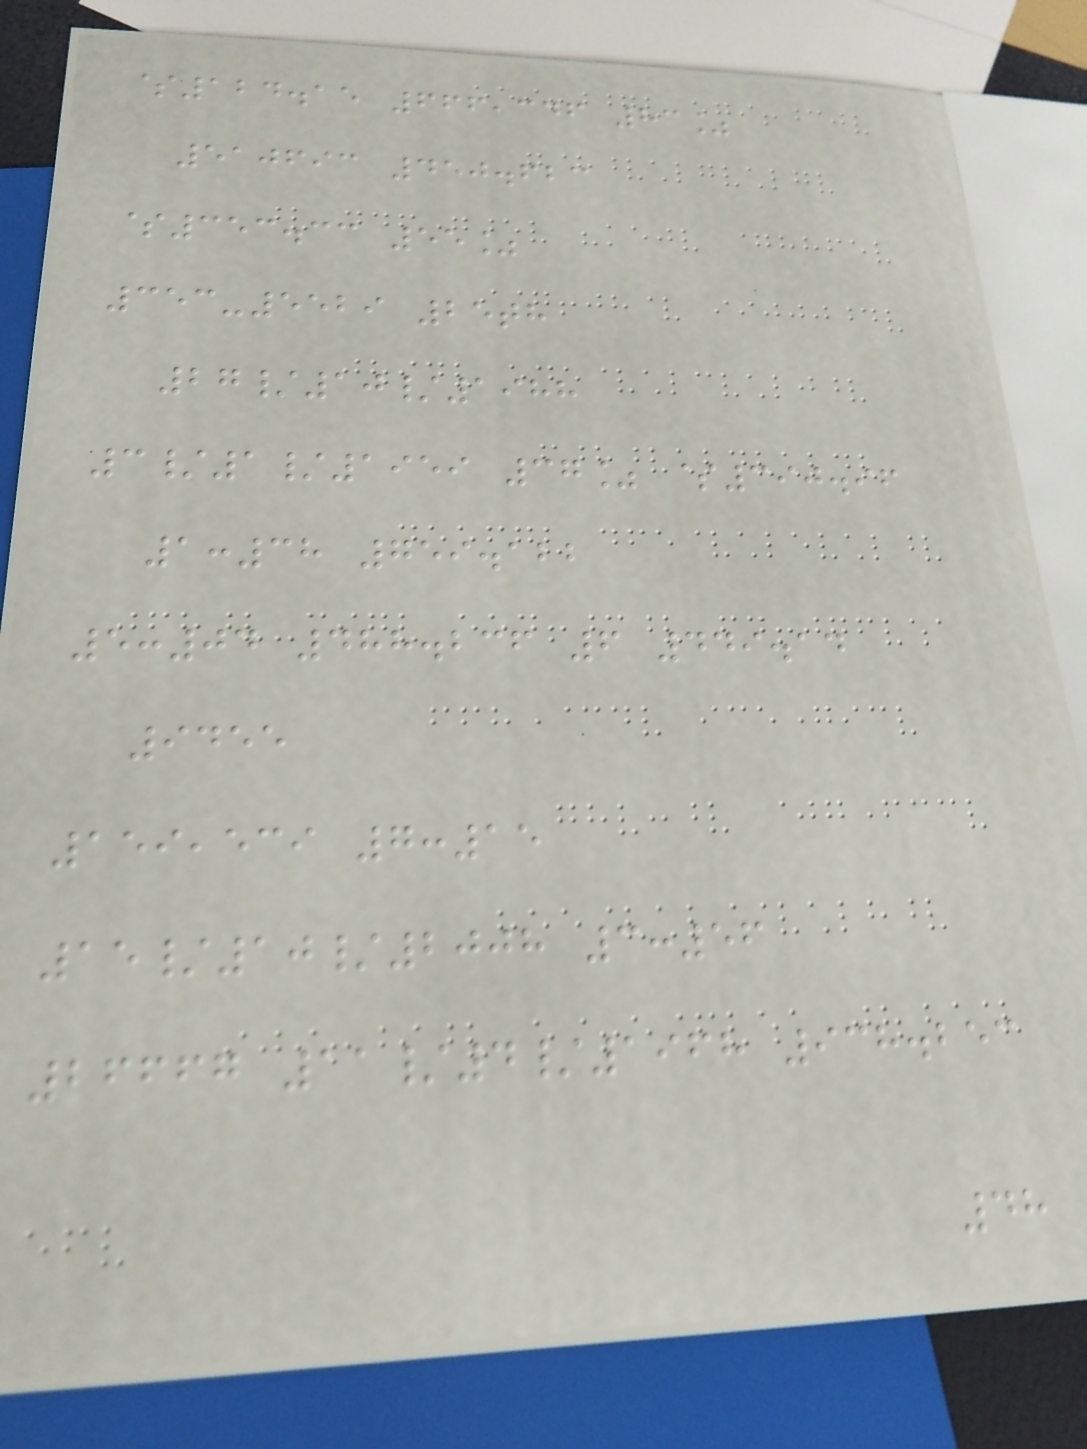$124.15 666,346 83%
510693 450.623
$353.33 55%
353-5529 25th
27/10/1988
3/1/1959 37% $390.96
1:38 759.122
5:04 488.236 6 449.14
9455
159,539 7:15
15/10/2008 3:56
26667 11/4/1968 938.253
48
